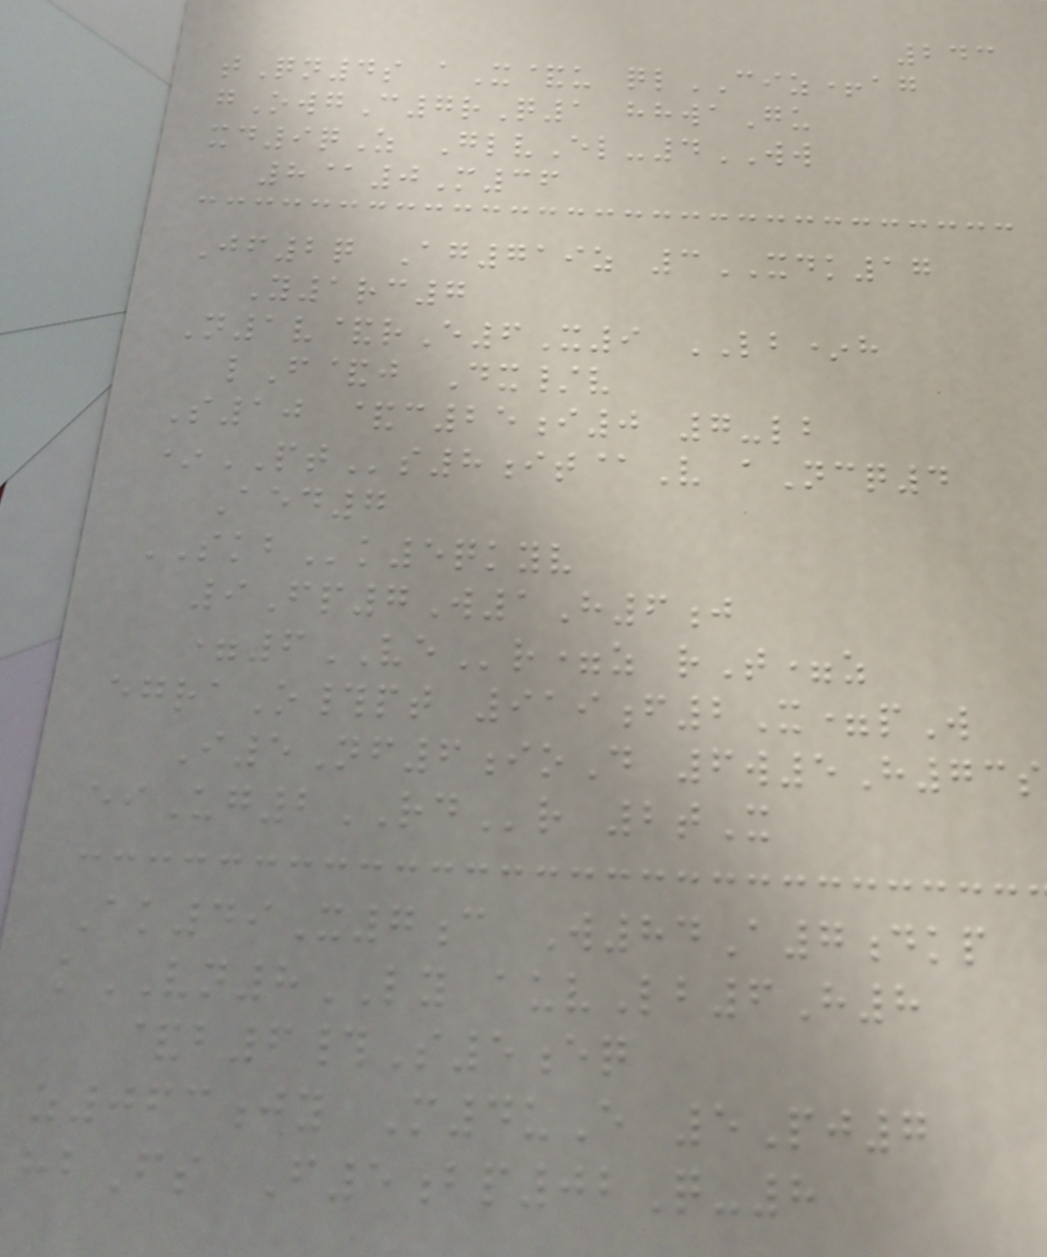243
tQn4s aX&u qlCIZ+ag
gOwgC7rQ1 hhwaGu
xd9qZ GlvEl-4WW
8@0M36
Jf2q Ag719z 3XDK17
Y1rc7
N1v&rE6X9 LB*h
lF&j Dx/v
S10 &c25i0 7-lb
*PTs8it@V aNcq4
Aed7
SKBk5qkyv
9Fp7W1H6j
=6VEr=z rT=z
egraO#pt 919f2X=pW
I5Nf6ioD 6w5H73s
eiUg2RDr 2tX
Ak49X7c W84A7dkp
kVN8LY auvLb6H8
&b6#S5eq
z063jy M4uE 5Pj7
hbFs F5bp02Q-8
